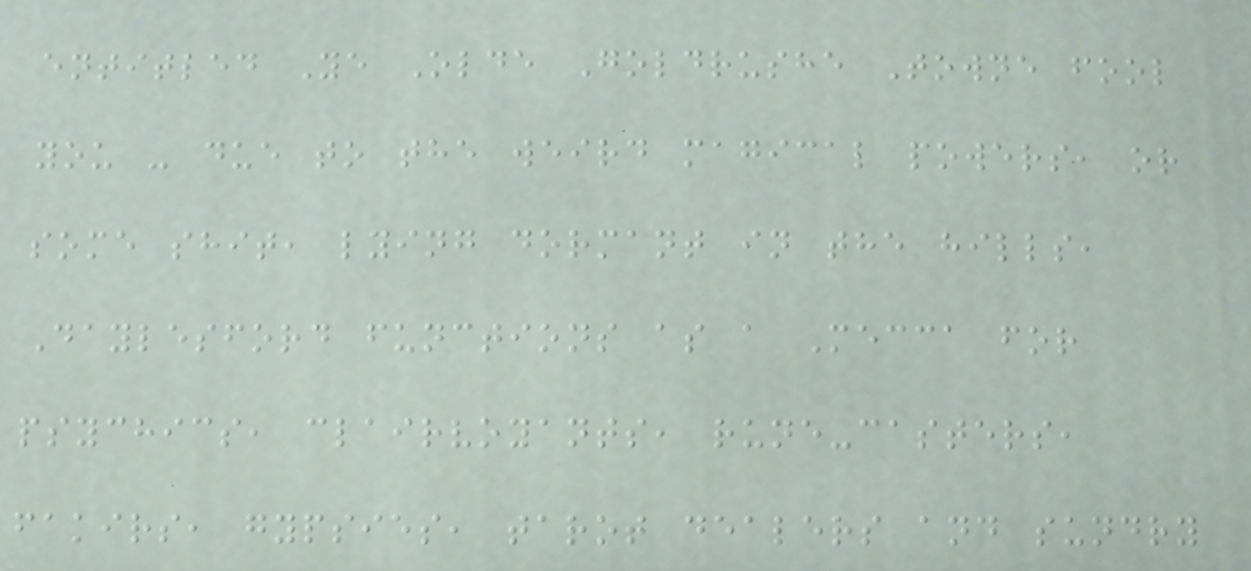entitled Ye Olde Goldrushe Towne fool
you - due to the weird magical powers, or
some shit, lying dormant in the hills,
Daylesford functions as a Mecca for
psychics, clairvoyants, rune-casters,
fakirs, gypsies, tarot dealers and sundry
